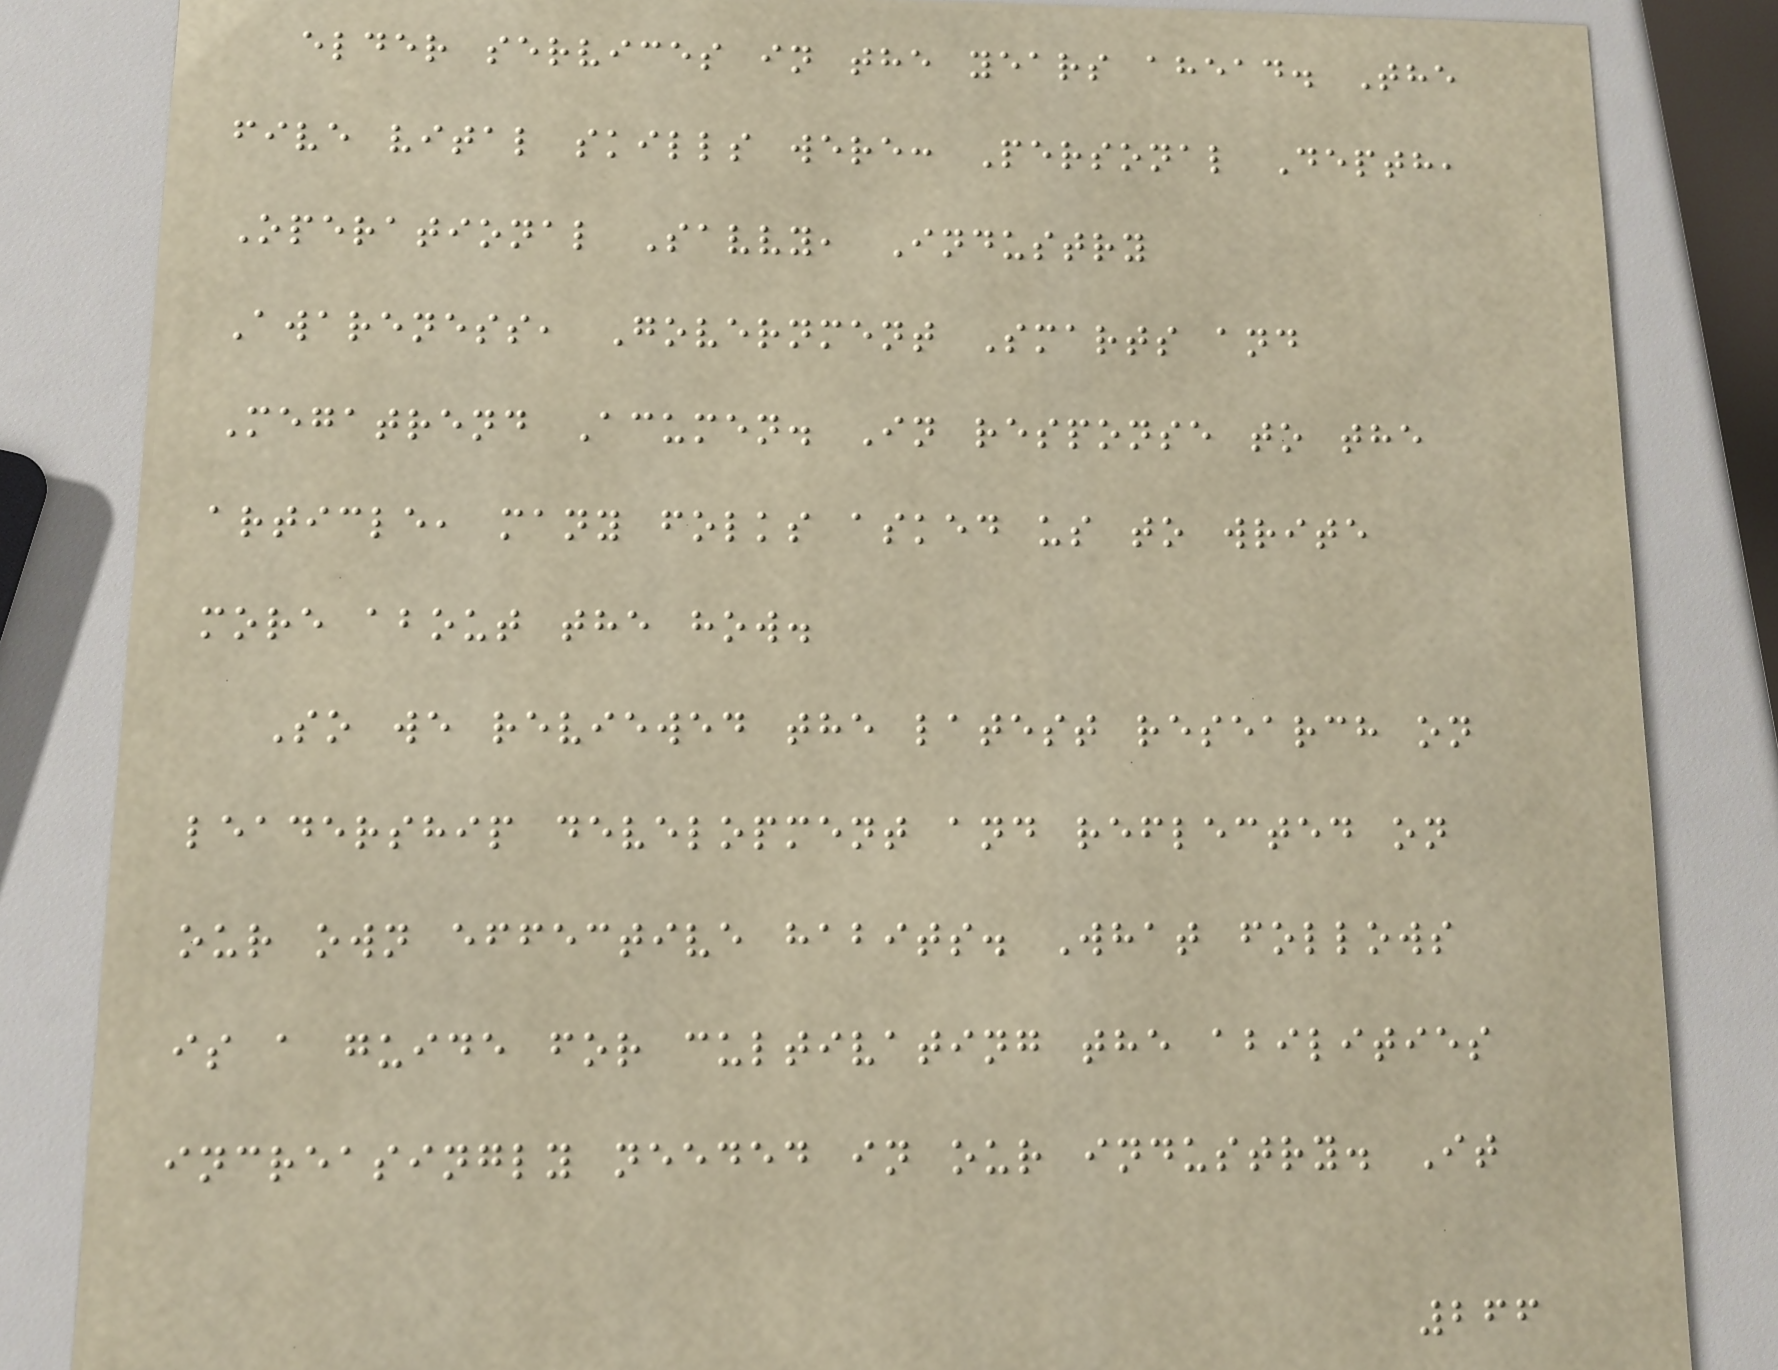elder services in the years ahead. The
five vital skills were: Personal Depth,
Operational Savvy, Industry
Awareness, Government Smarts and
Megatrend Acumen. In response to the
article, many folks asked us to write
more about the how.
So we reviewed the latest research on
leadership development and reflected on
our own effective habits. What follows
is a guide for cultivating the abilities
increasingly needed in our industry. It
266
